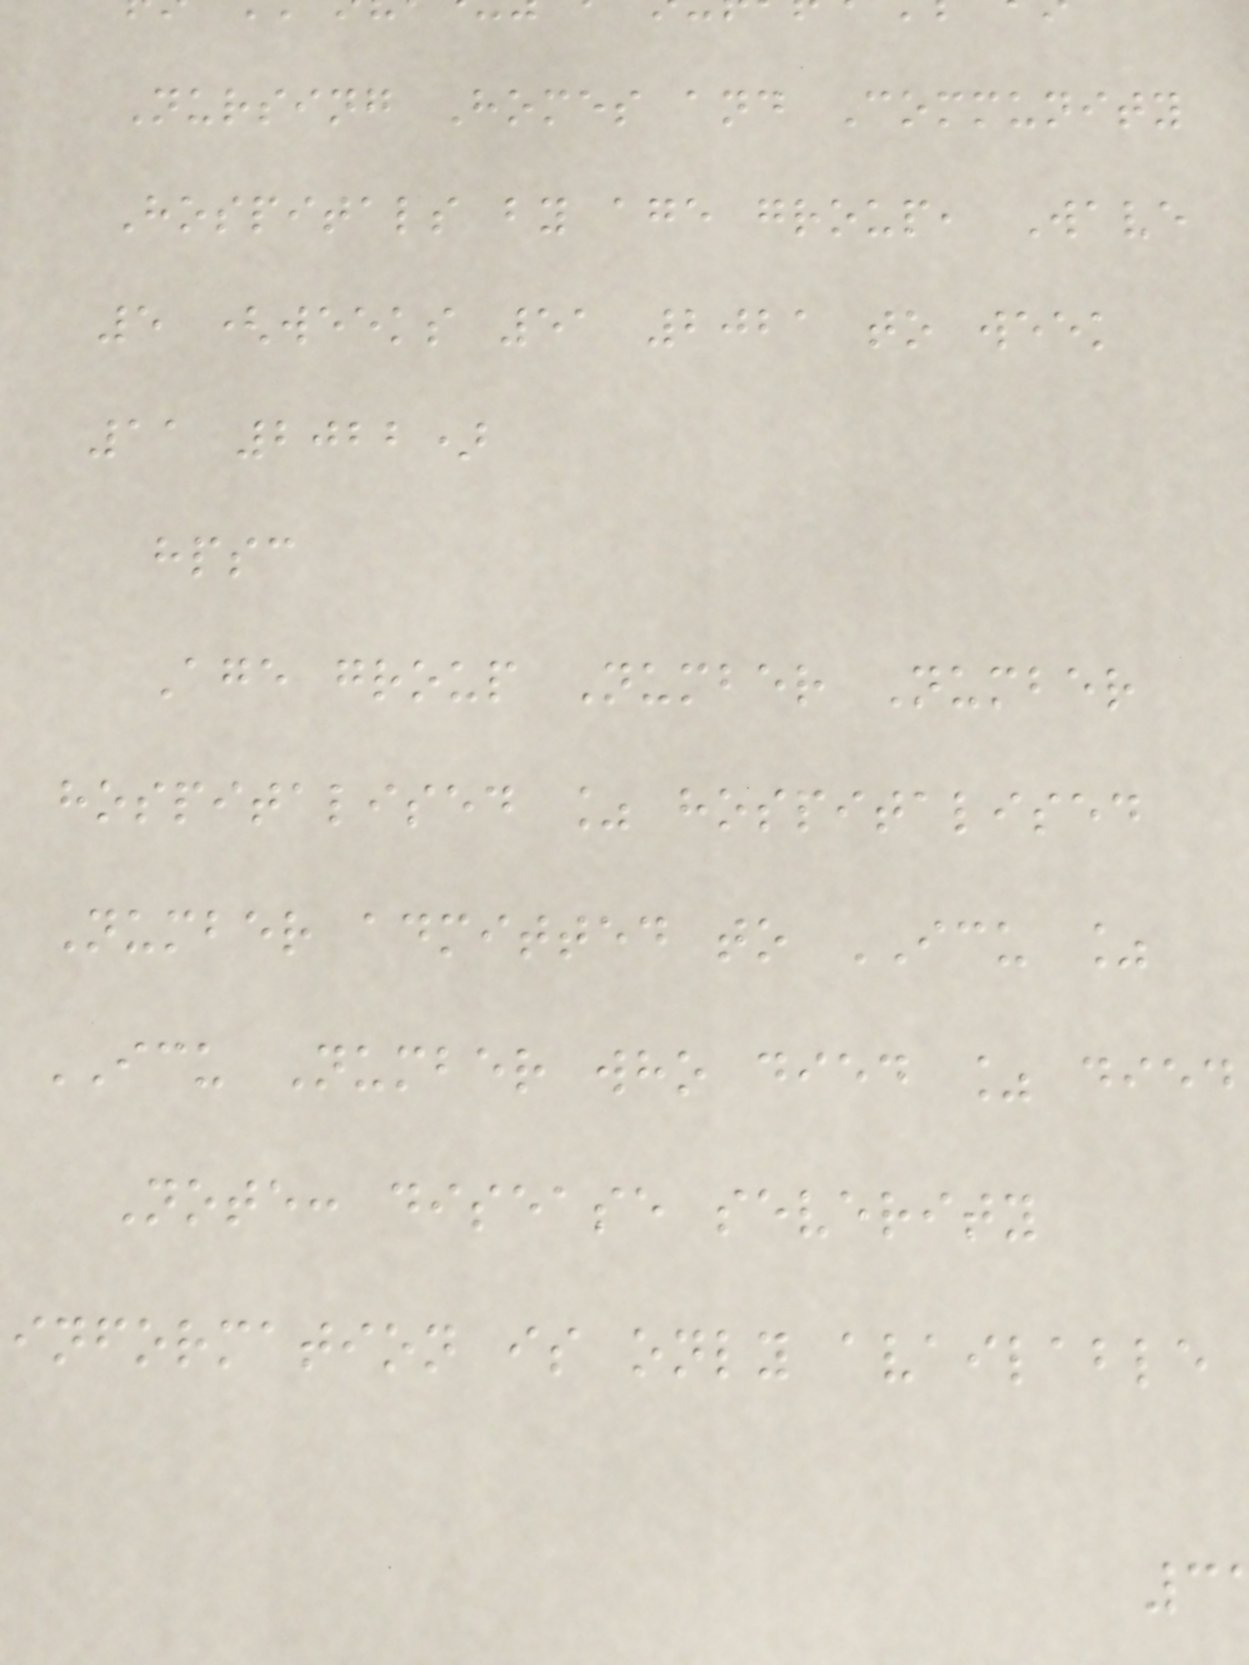Nursing Homes and Community
Hospitals by age group, Wave
5 (weeks 51 2021 to week
11 2022)
hpsc
Age group Number Number
hospitalised % hospitalised
Number admitted to ICU %
ICU Number who died % died
Note: disease severity
information is only available
